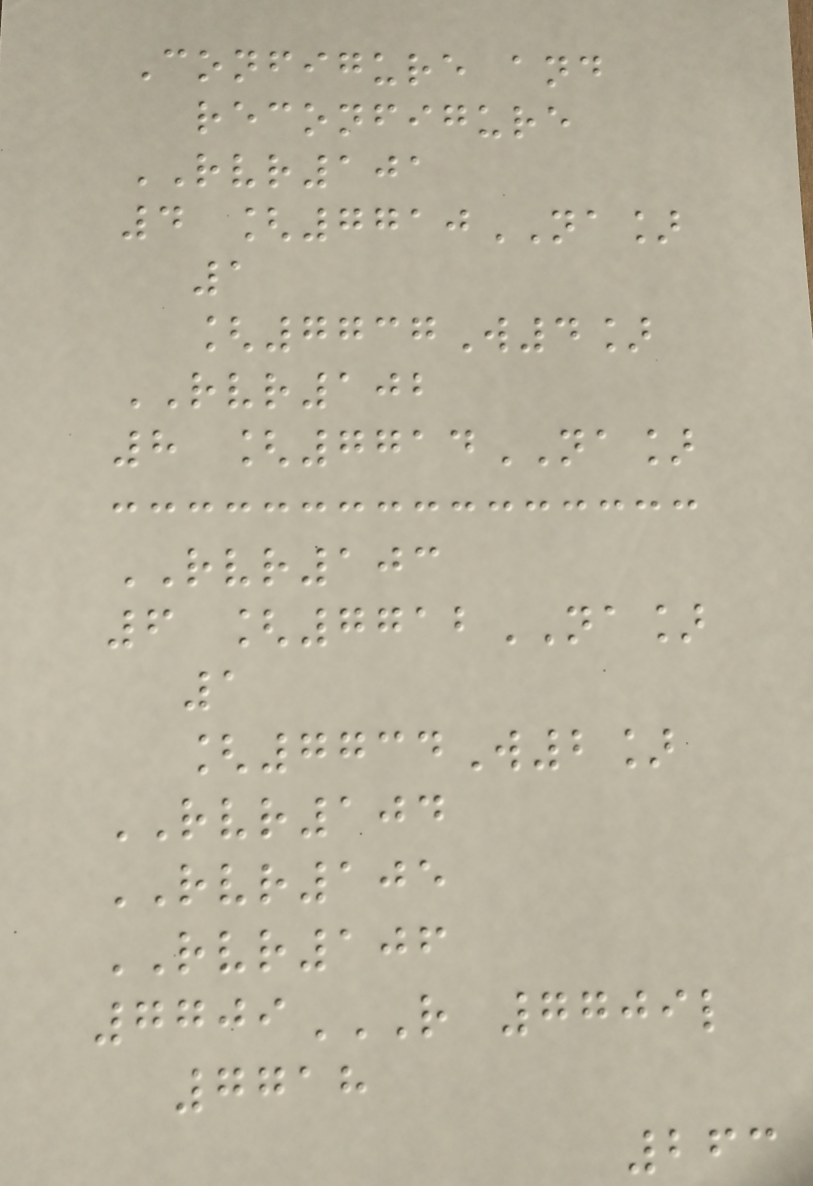Configure and
reconfigure
RVR101
4 [7710NA]
1
[7737W4]
RVR102
8 [7714NA]
RVR103
6 [7712NA]
1
[7734W2]
RVR104
RVR105
RVR106
7709R 7709L
7718
263
